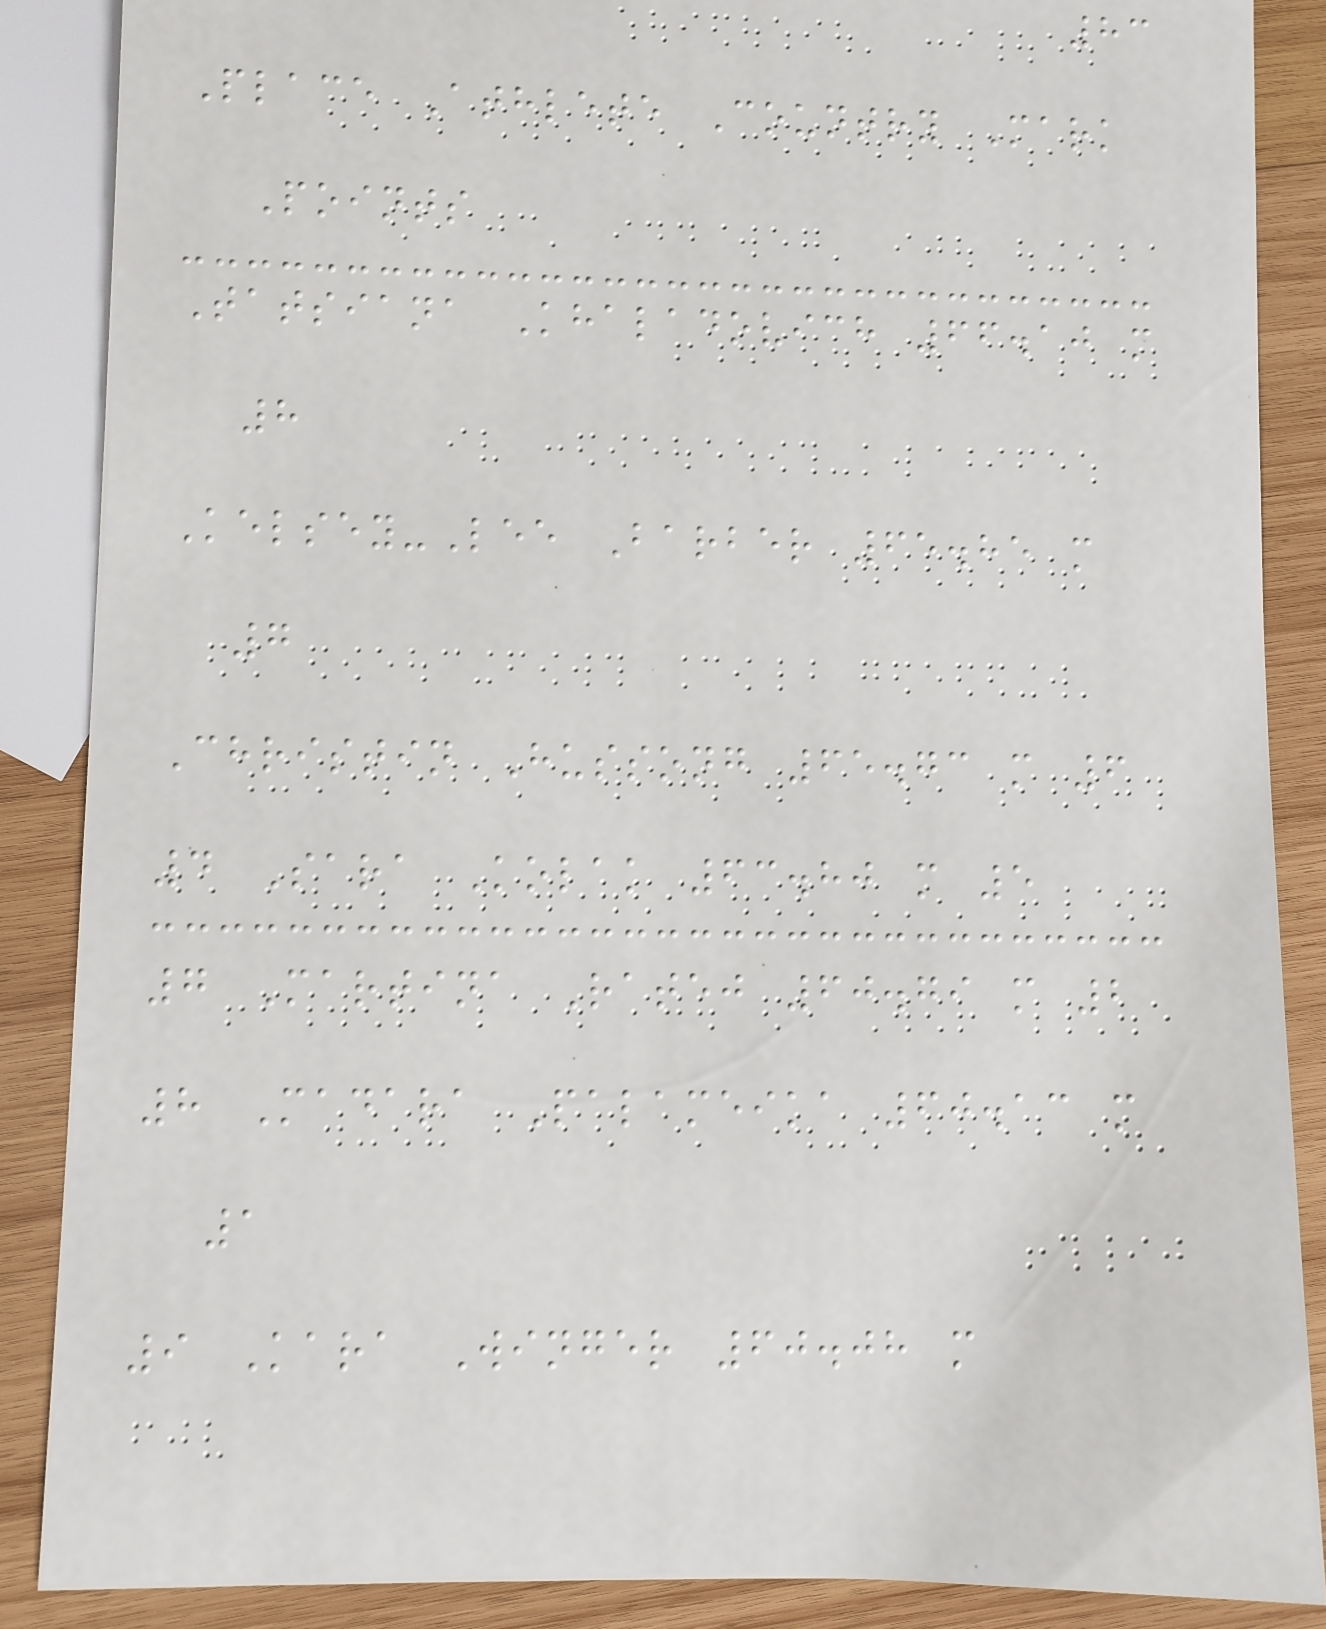83
Place Athlete Country Mark
Points
Tatsiana Khaladovich 66.10 m
8
Kelsey-Lee Barber 65.85 m
7
Christin Hussong 65.73 m 6
4 Sara Kolak 63.80 m 5
7 Martina Ratej 60.79 m 2
8 Madara Palameika 60.13 m
1
9 Kara Winger 60.08 m
